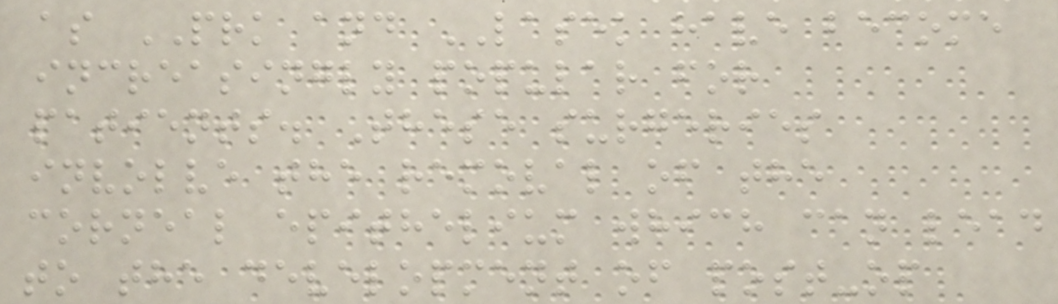as PRK and LASEK have become
increasingly popular for
patients. These surgeries
involve the removal of the
corneal epithelium which can lead
to the development of post-op
